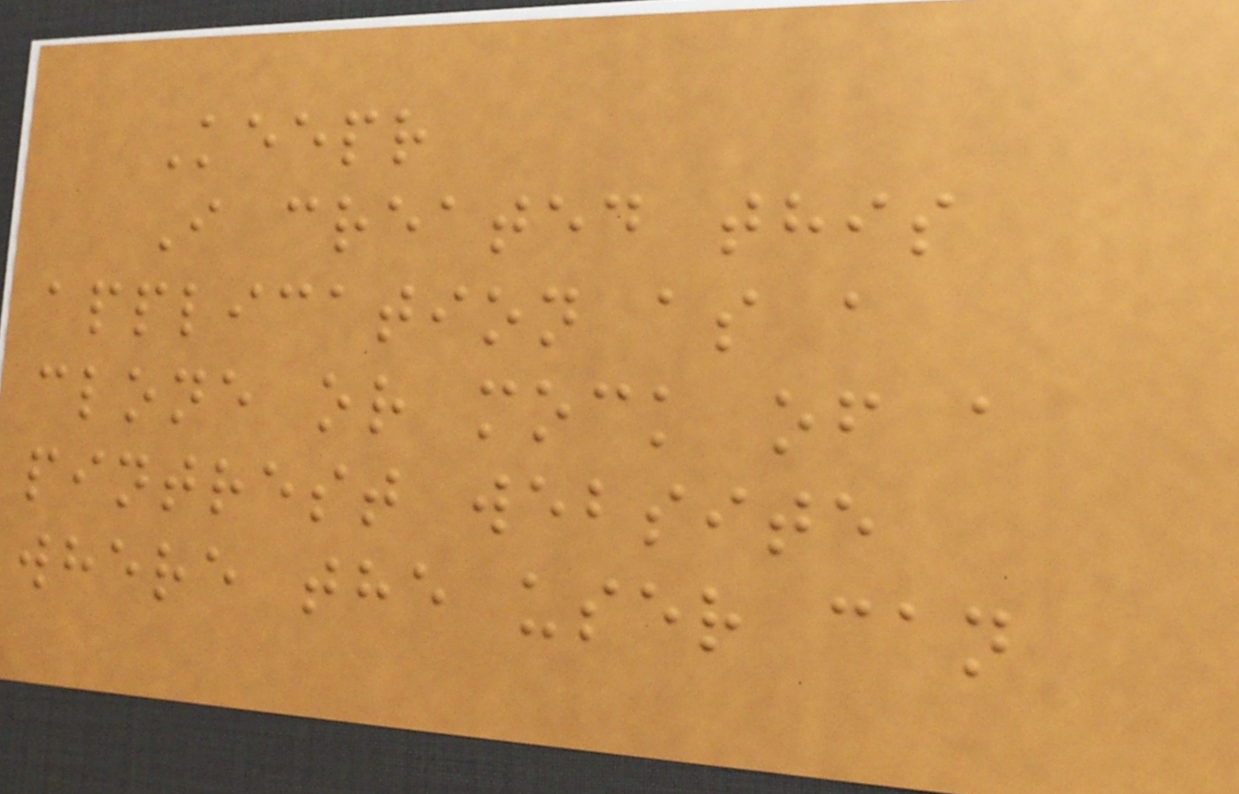Keepr
I created this
application as a
clone or mock of a
pintrest website
where the user can
